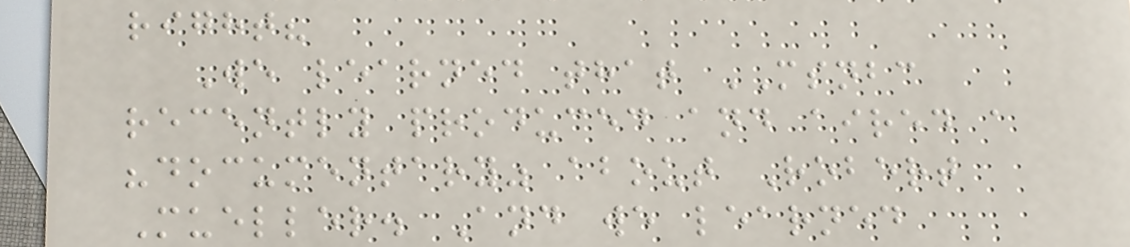right?
We learned that MSNBC
recently produced and aired a
"documentary" about Robert
Mueller. And we learned
